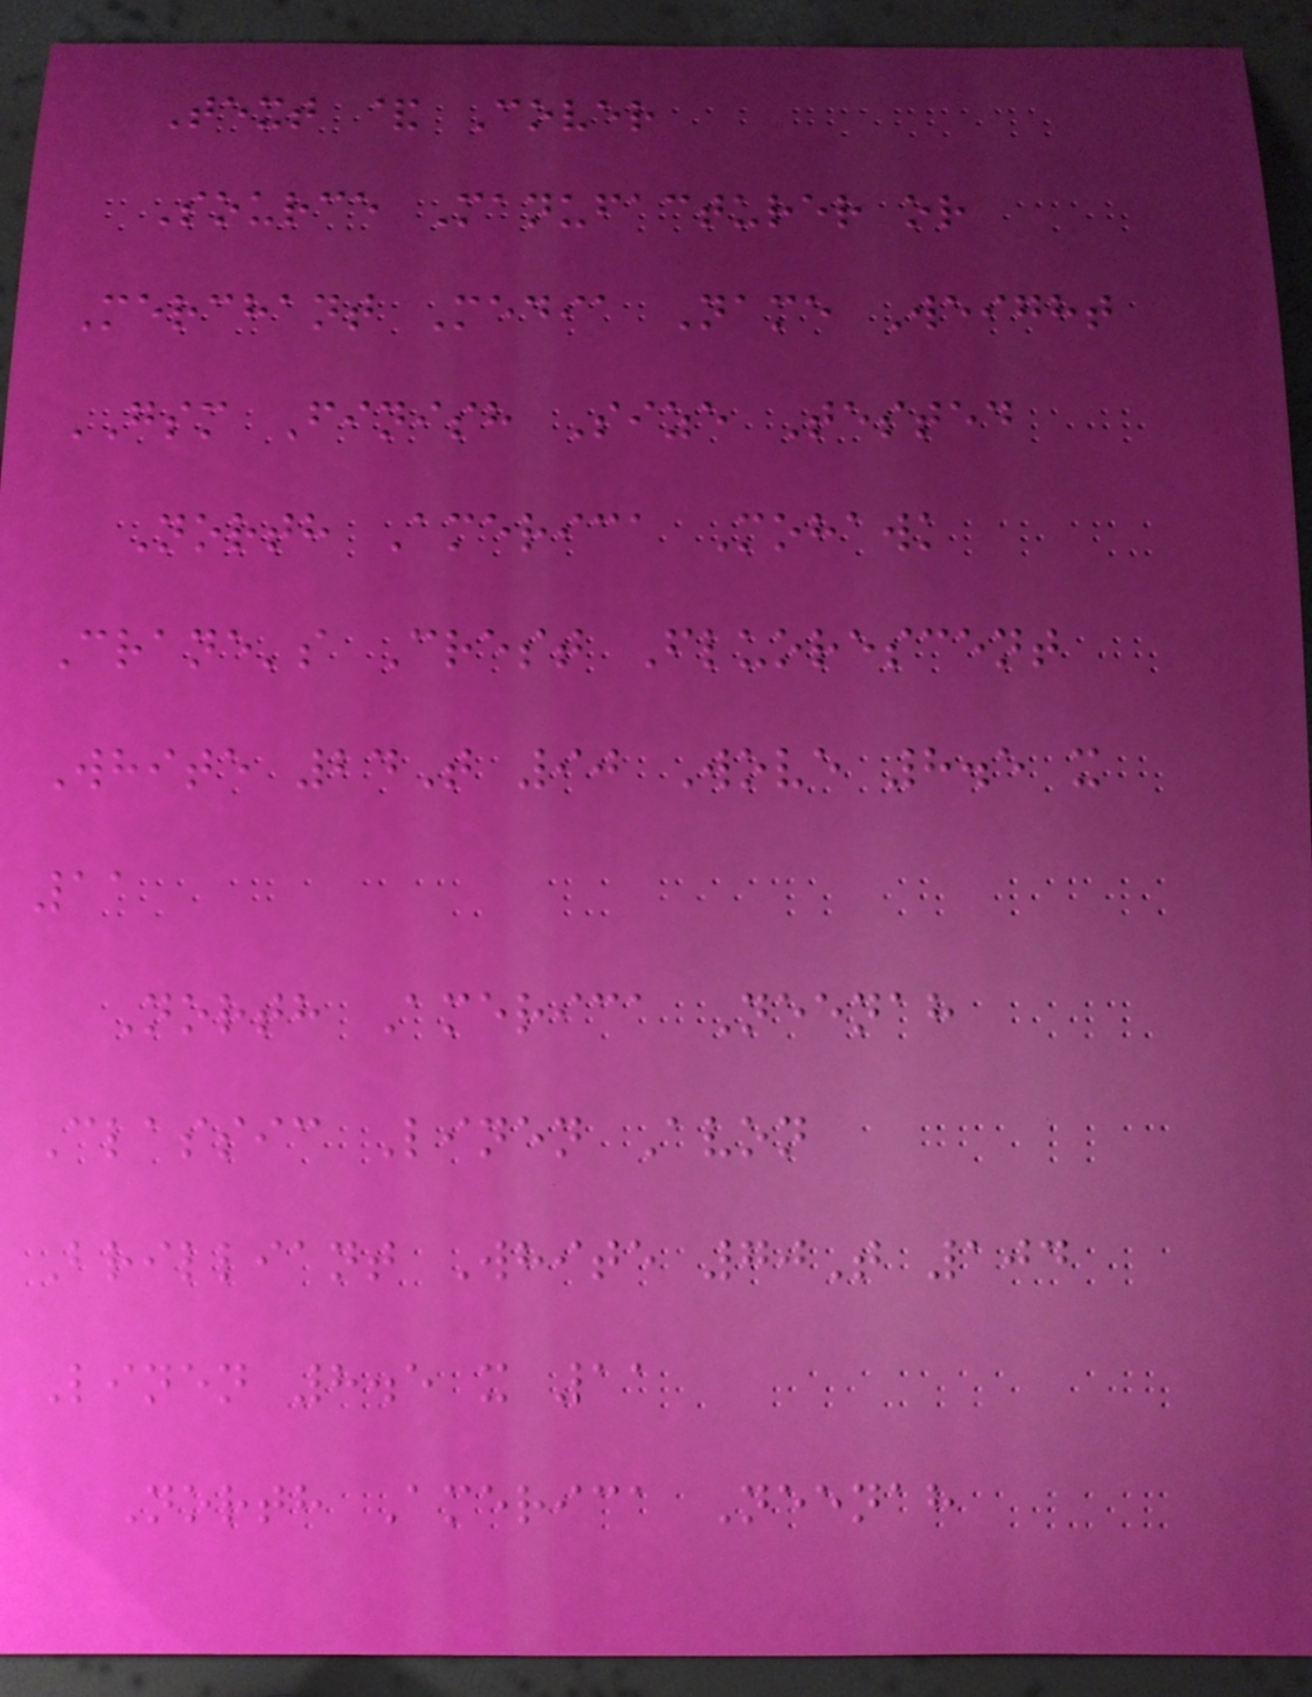Text & Cover
Source Manufacturer or
Merchant Media Name Weight
GSM Finish Size Tested
North America Mohawk
Crane's Crest Fluorescent
White 24T 90 Wove 8.5 x
11
North America Neenah
Classic Linen Avon
Brilliant White 70T 104
Linen 8.5 x 11
North America Neenah
